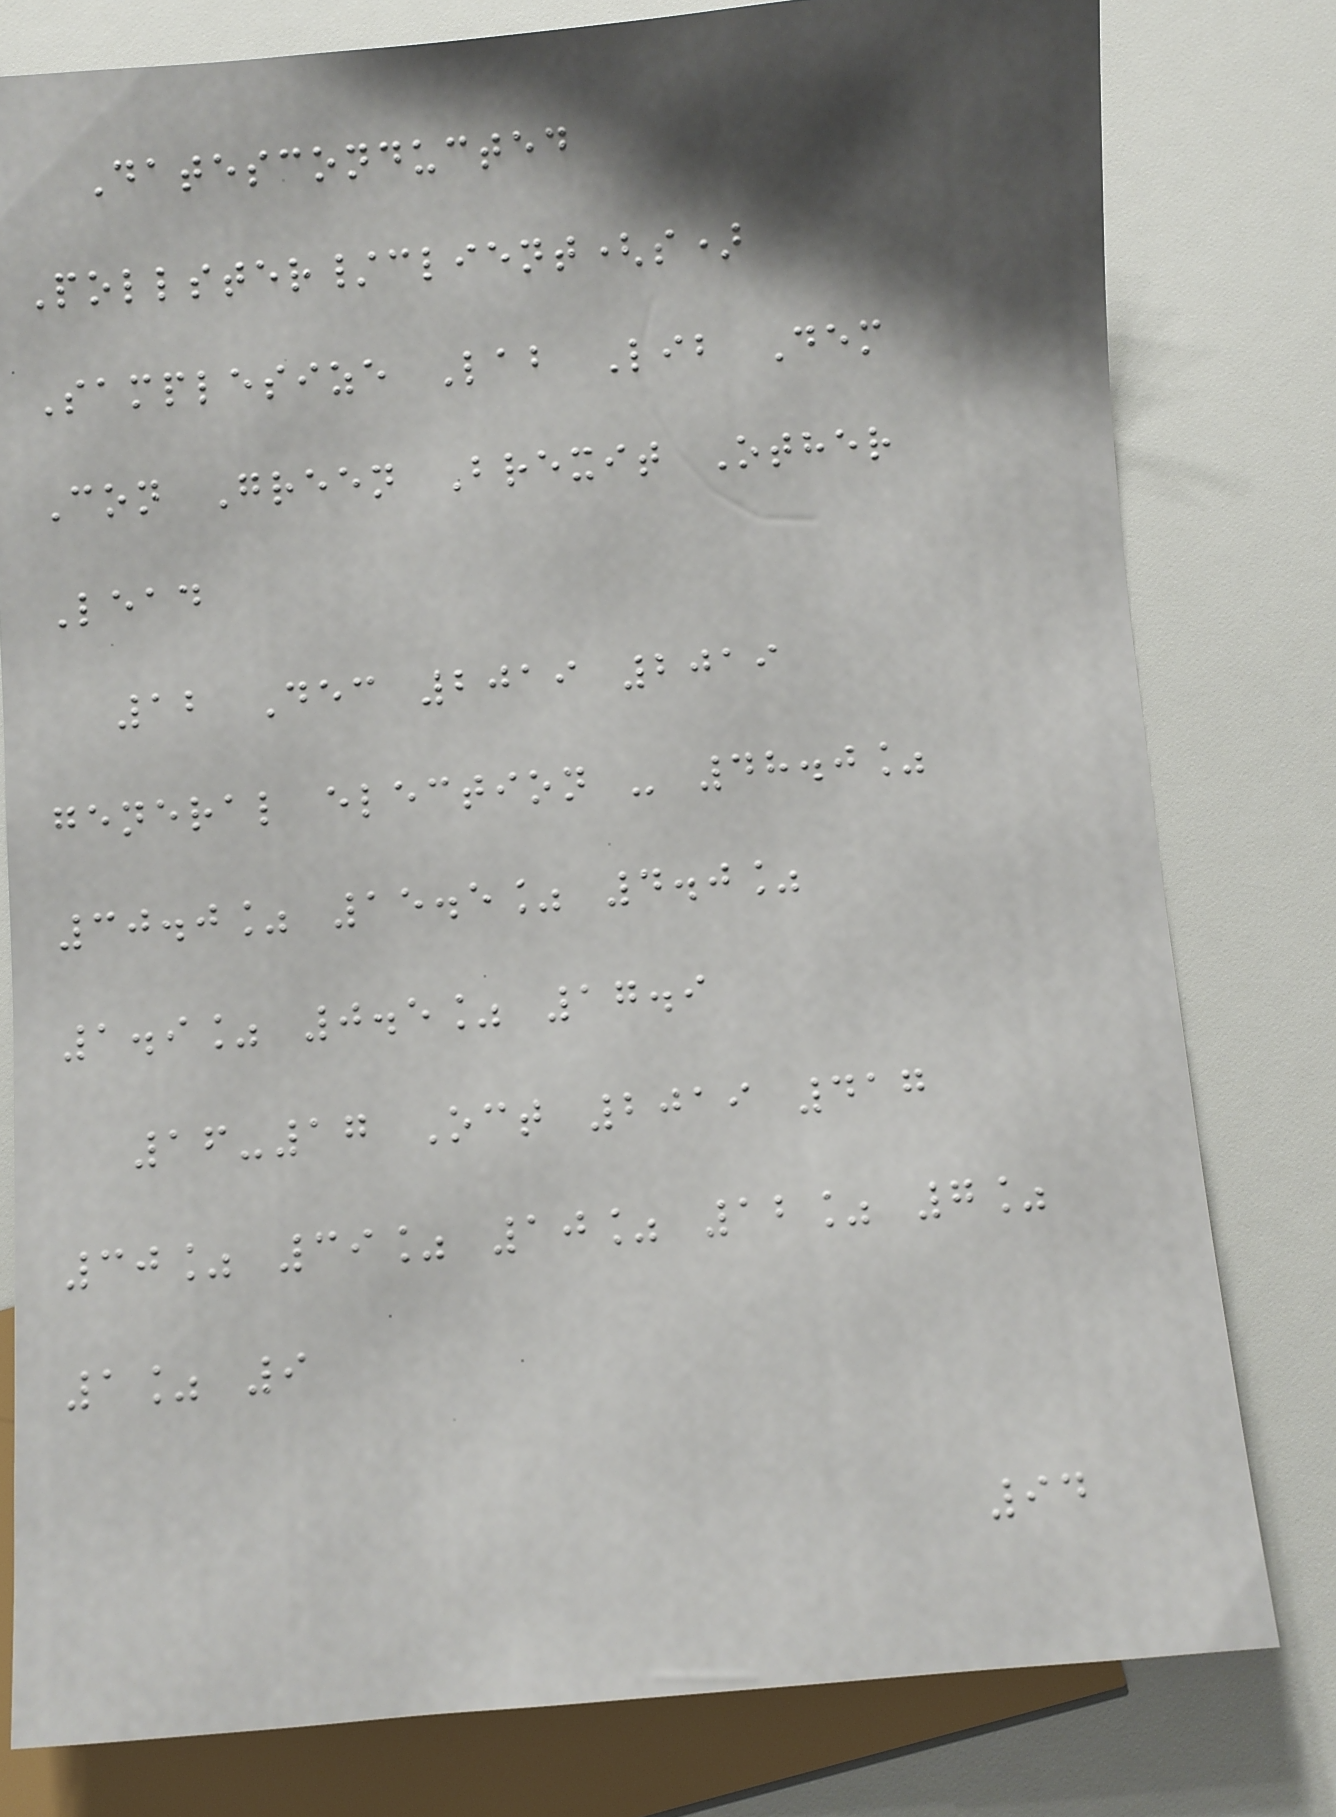Datesconducted
Pollster/client(s)
Samplesize Lab Lib Dem
Con Green Brexit Other
Lead
12 Dec 2019 2019
general election - 48.0%
30.0% 15.5% 4.0%
1.9% 0.5% 17.9
16-17 Oct 2019 417
30% 39% 10% 12% 7%
1% 9
94
